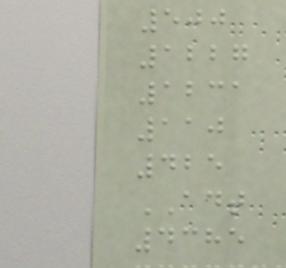500
1227
1231
110
425
ADT
4385
